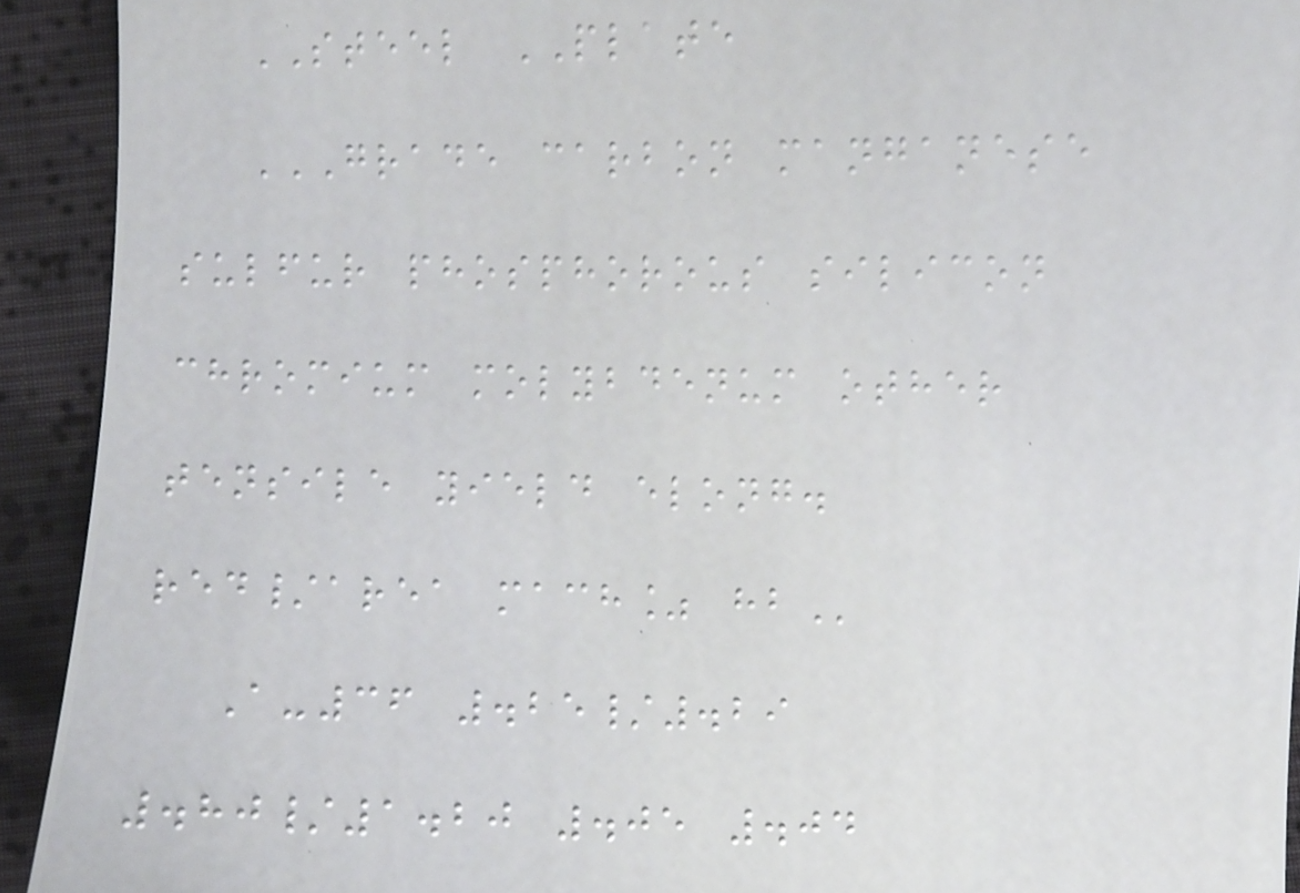STEEL PLATE
GRADE CARBON MANGANESE
SULFUR PHOSPHOROUS SILICON
CHROMIUM MOLYBDENUM OTHER
TENSILE YIELD ELONG.
RED/AREA MACH% HB
A-36 .25/.29
.80/1.20 .05 .04
